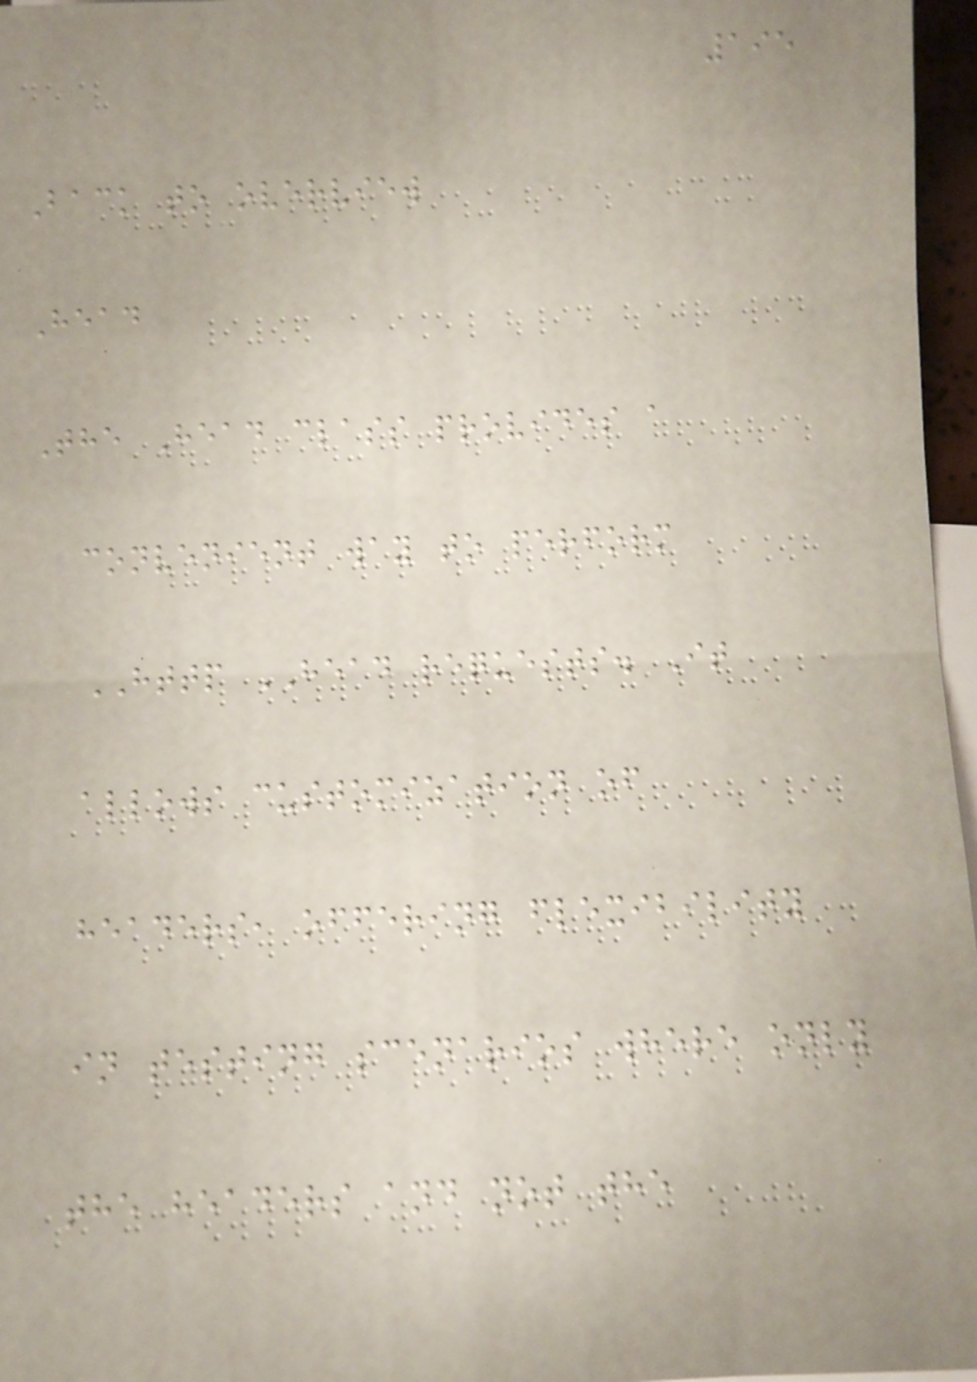195
Back to overview
Head
The Head class provides a
convenient way to perform
HTTP HEAD requests. It
allows customization of
headers, offering flexibility
in testing scenarios where only
the headers and not the
